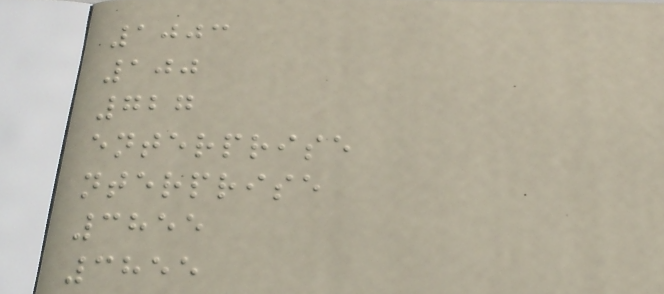1003
100
727
enterprise
nterprise
3855
3855
